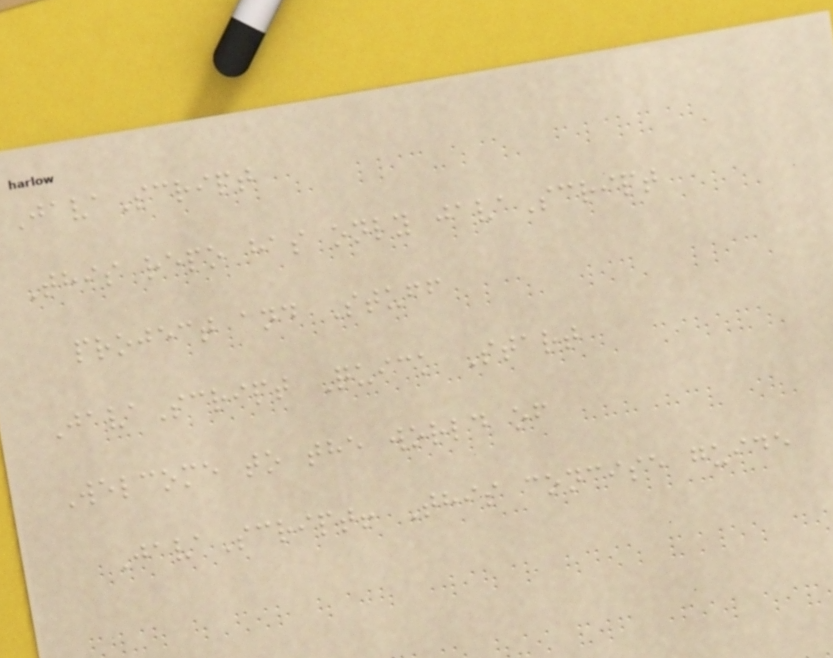JavaScript
This repo has only javaScript
project and Stuff
JavaScript Quick Start
Welcome to the world of
JavaScript! This concise guide
